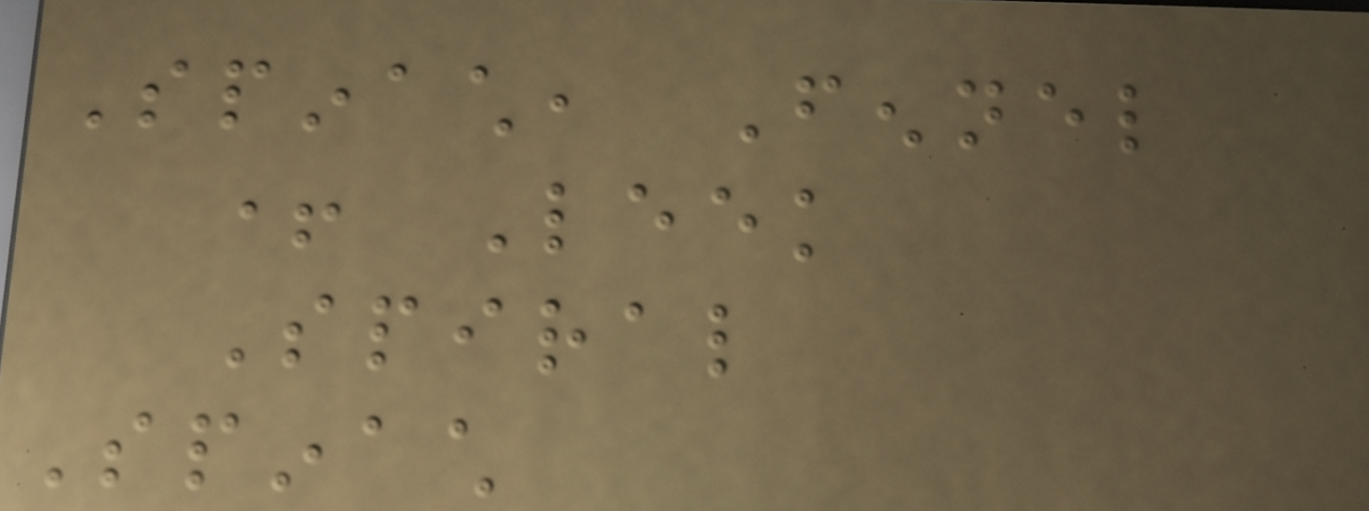Spinach, Fennel
+ Leek
Spiral
Spinach
